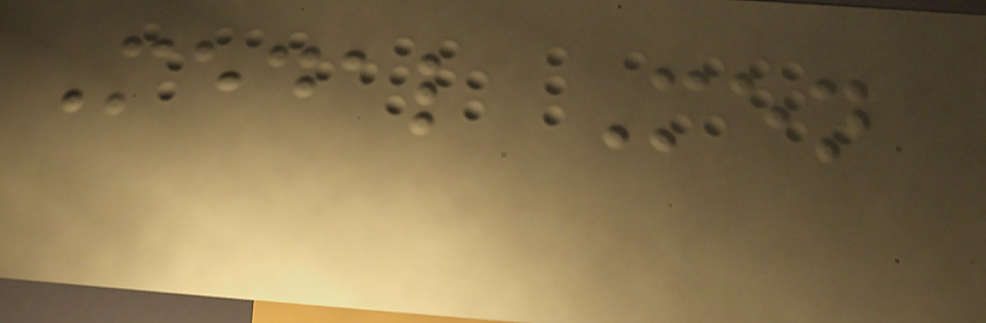Medal Men
